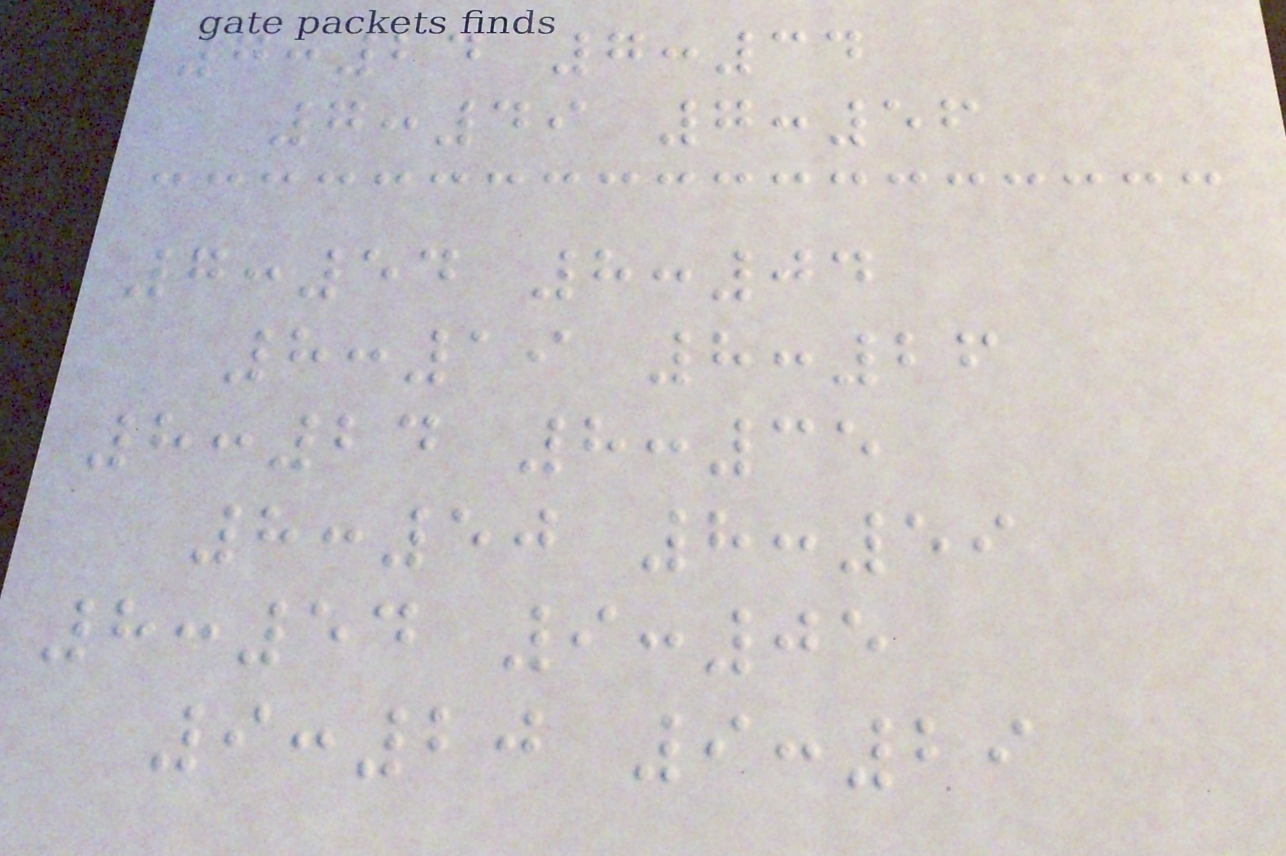7:24 7:34
7:49 7:56
7:54 8:04
8:19 8:26
8:24 8:35
8:50 8:59
8:54 9:05
9:20 9:29
